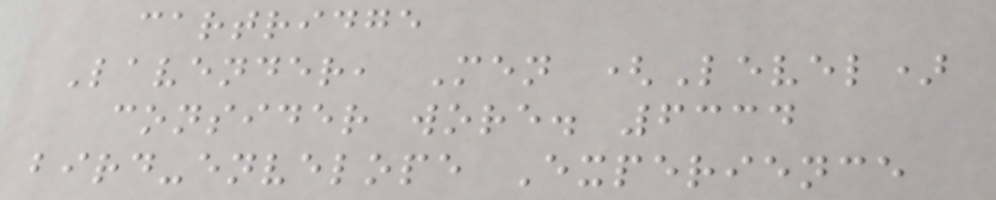cartridge
Lavender, Men (Level)
consider wore. 6334
bird-envelope Experience
